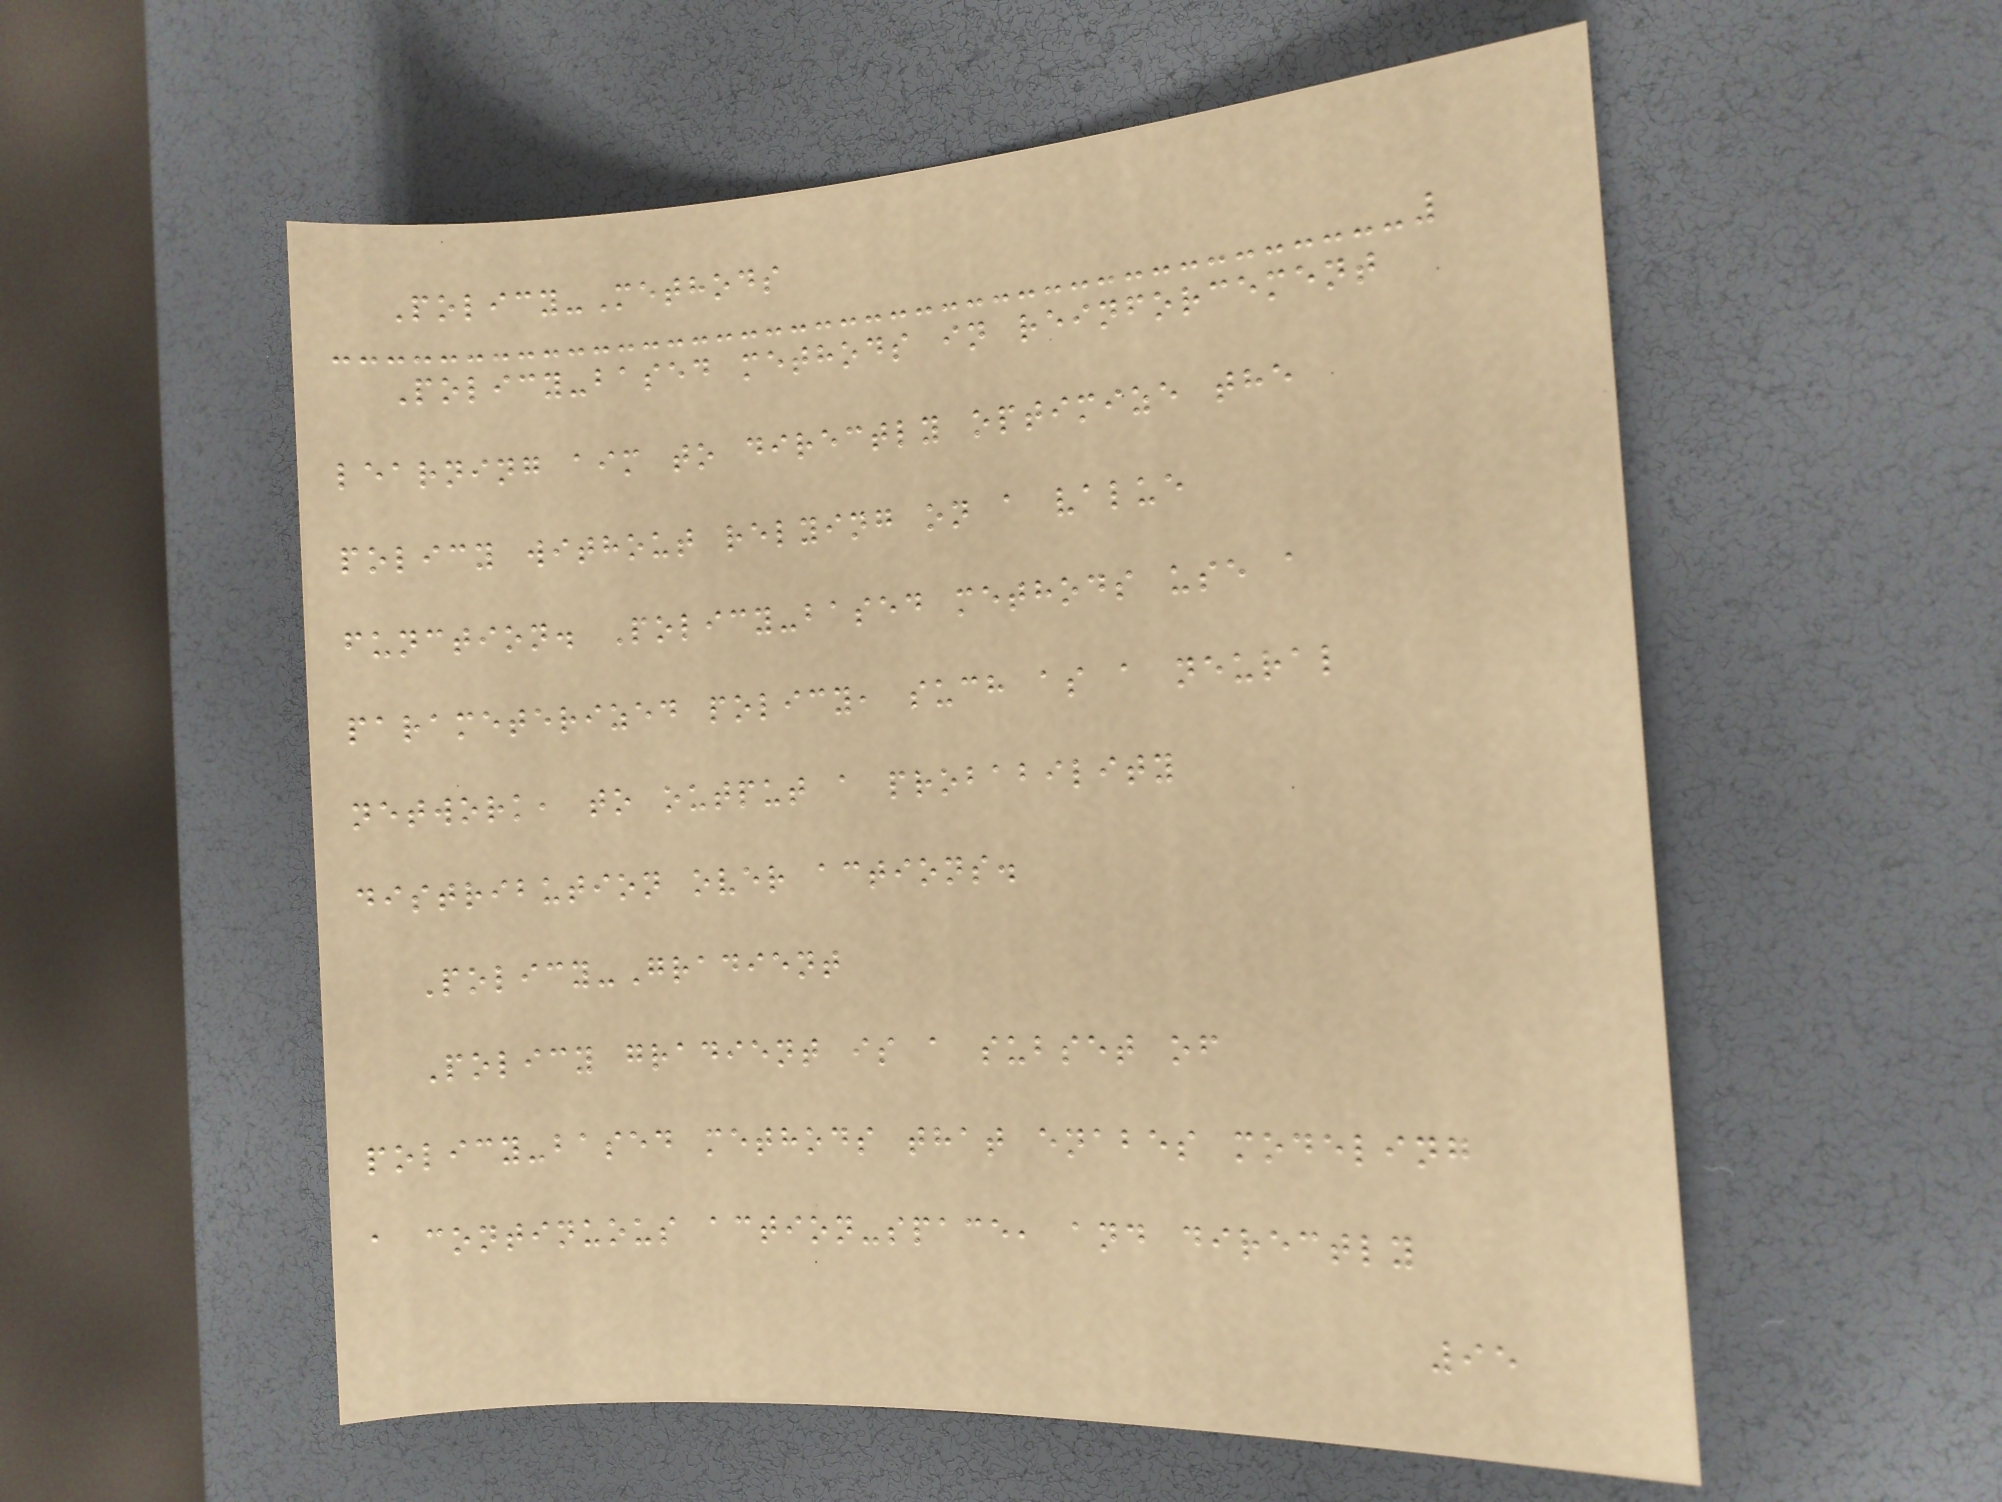Policy-Methods
Policy-based methods in reinforcement
learning aim to directly optimize the
policy without relying on a value
function. Policy-based methods use a
parameterized policy, such as a neural
network, to output a probability
distribution over actions.
Policy-Gradient
Policy gradient is a subset of
policy-based methods that enabes modeling
a continuous action-space, and directly
95
